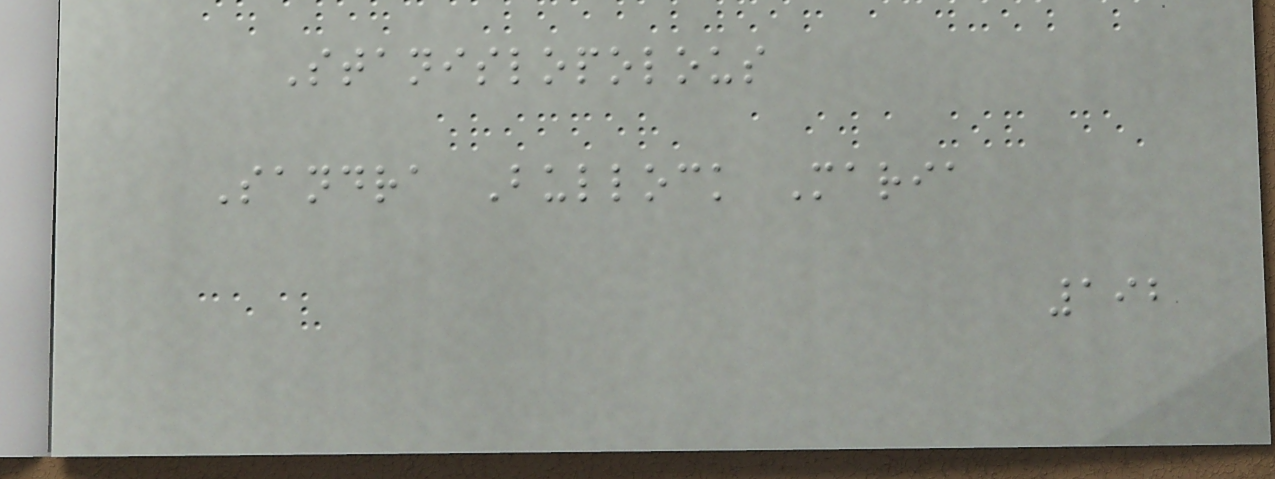Stanislopolous
Sandra Bullock Maria
192
